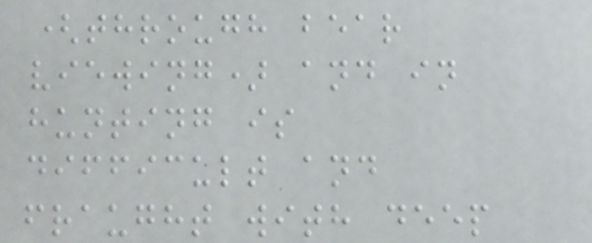(through bear
viewing) and in
hunting is
difficult and
fraught with deep
